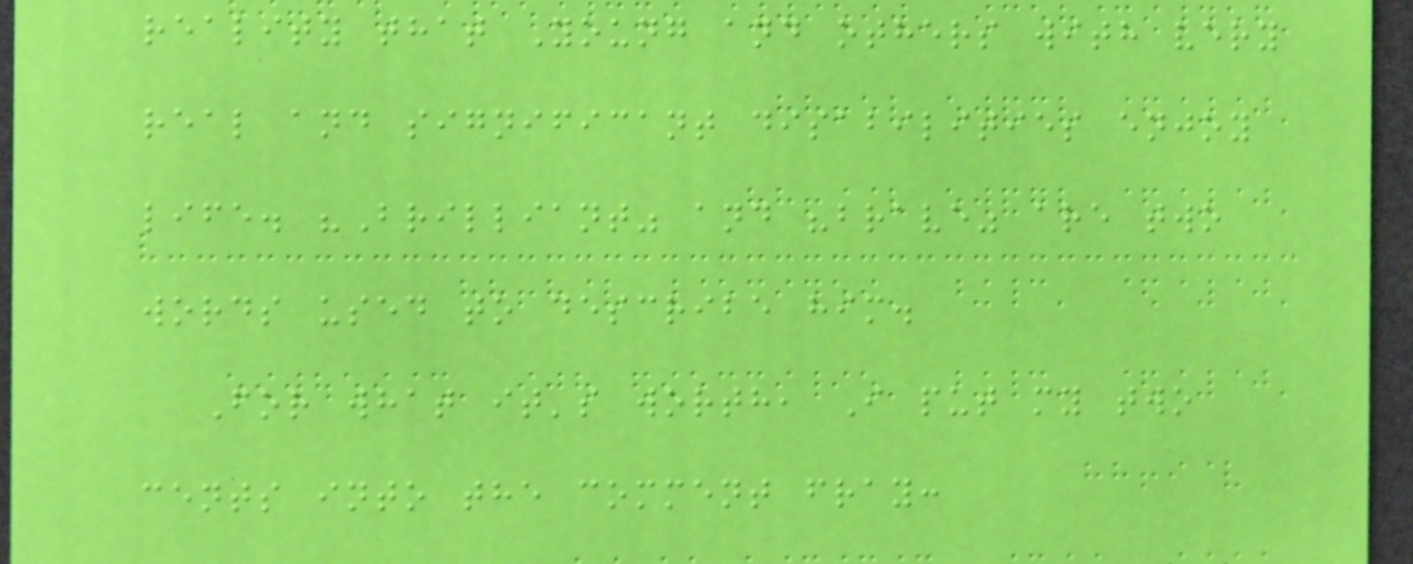reality that Young and others with very
real and significant disabilities enjoy
life. "Brilliant" and "brave" are two
words used to describe him.
For what it's worth, I put my two
cents into the comment fray:
